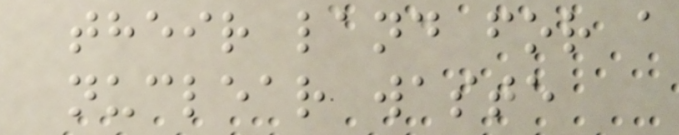their land for a
nuclear waste
